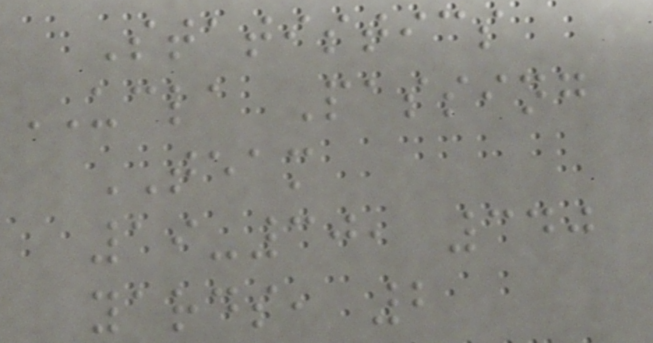Statistics
UCLA Passing
TEAM
19-30, 340
yards, 2
